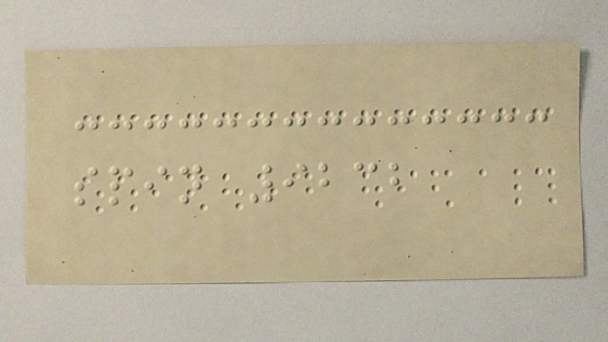spin 9232
